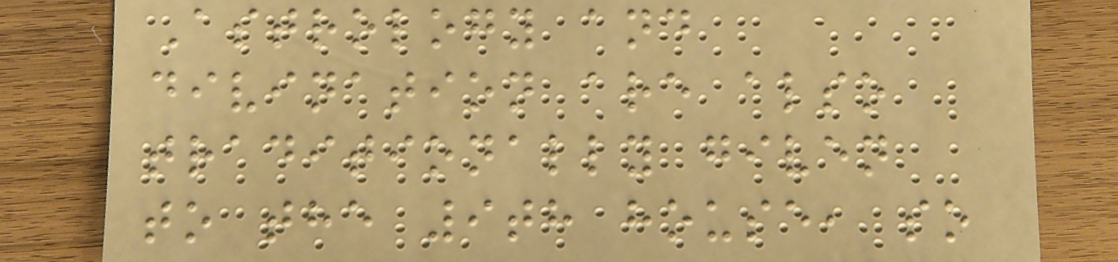Astrology and
divination are also
traditionally given
to the 9th house, so
